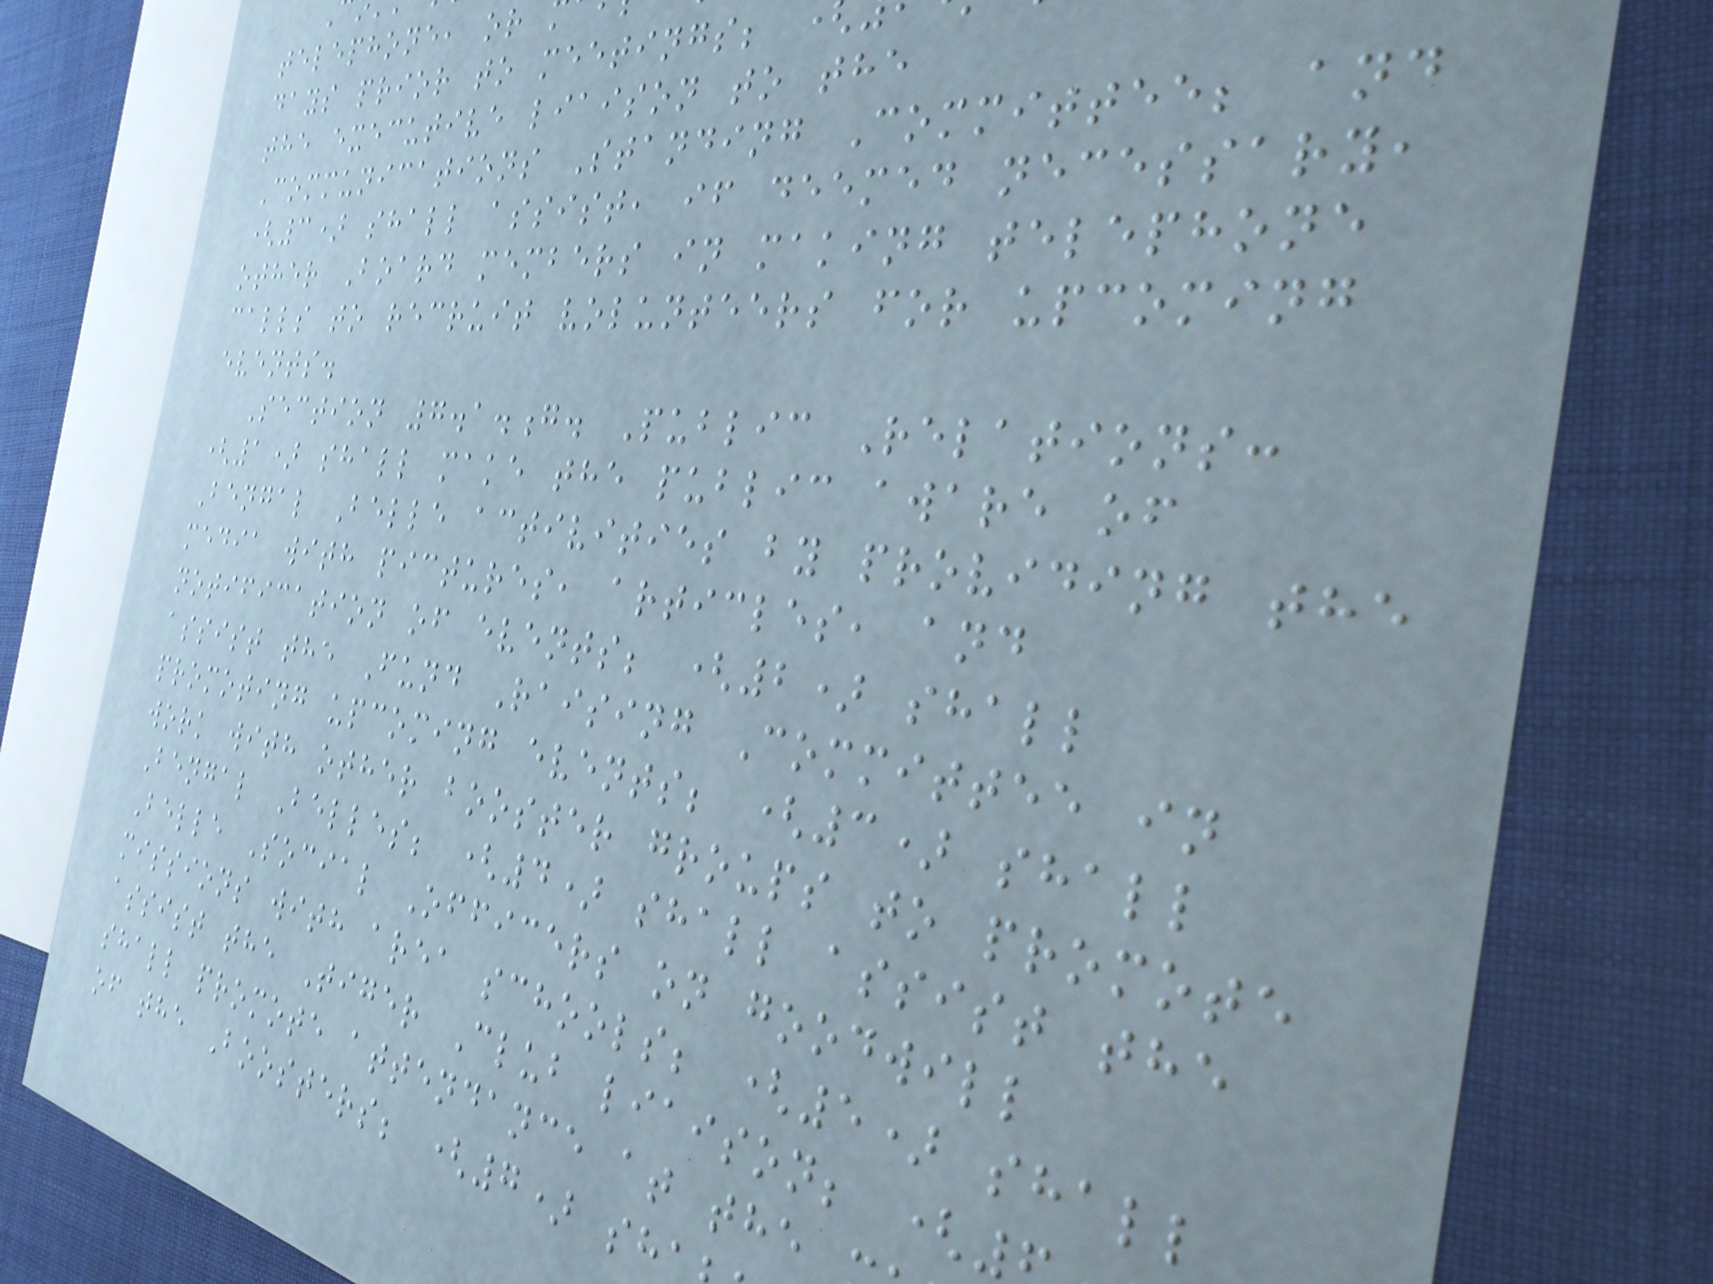telephone, or
days prior to meetings;
the executive liaison to the
Communications Standing Committee; and
(3) shall assist, if deemed necessary,
other Board members in making telephone
calls to recruit volunteers for upcoming
events.
Section 7.1.g. Public Relations:
(1) shall make the public aware of
Bengal Belle activities by providing the
media with pictures, articles, and
notification of events; (2) shall
assist the Fund Raising Committee in
promoting upcoming events; (3) shall
work with other booster groups to promote
Bengal Belles; (4) shall assist the
Belle Social Officers on goodwill
missions with area schools; (5) shall
assist the Tiger Club liaison; (
shall promote attendance at the
of the Boosters; (7) sh
